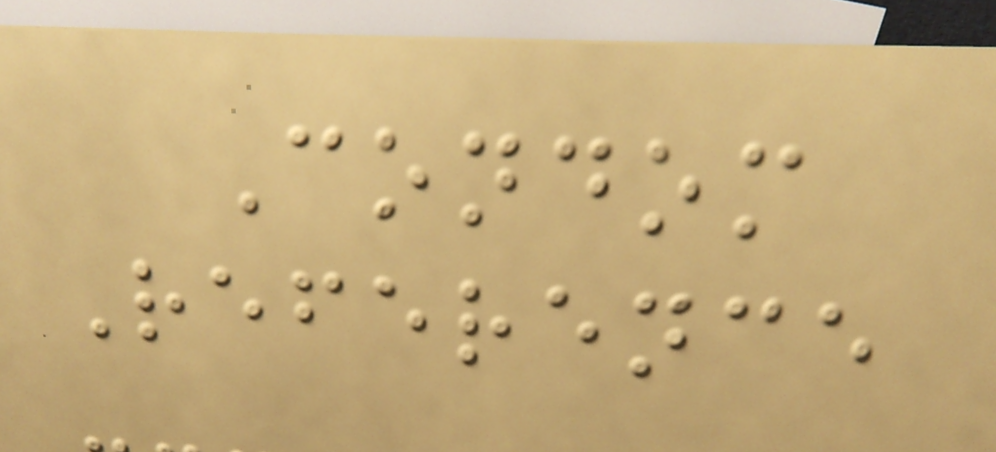Condom
Reference
